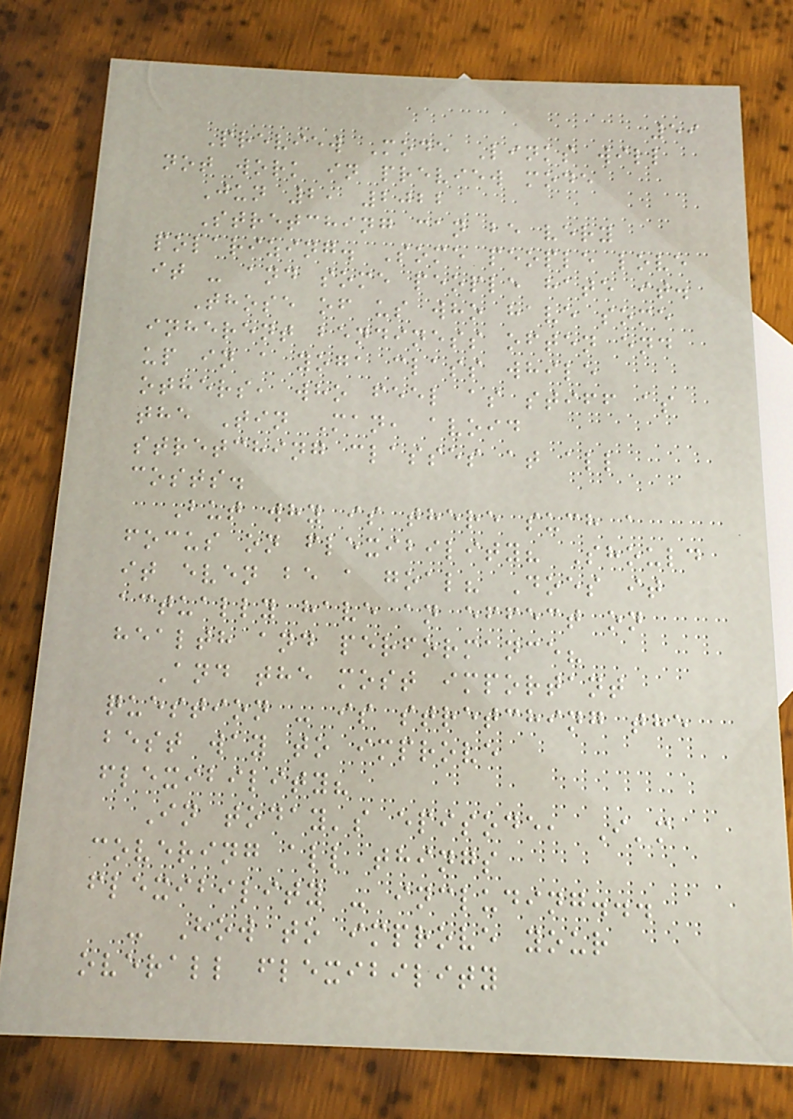59
Preview Mode Links will
not work in preview mode
Jun 2, 2022
Stretching can be very
polarizing. Some people love
it - and some people hate it.
Those of us who have some
inherent bendiness often end
up in a yoga class while
others, who feel as stiff as
the Tin Man, avoid
stretching classes at all
costs.
But why is there such a
focus on flexibility? Should
it even be a goal? Does it
actually have an effect on
health and performance?
And the most important
question - is stretching the
best way to improve
flexibility?
In today's episode, I'm
covering all things
flexibility - including...
- How to improve your
overall flexibility
